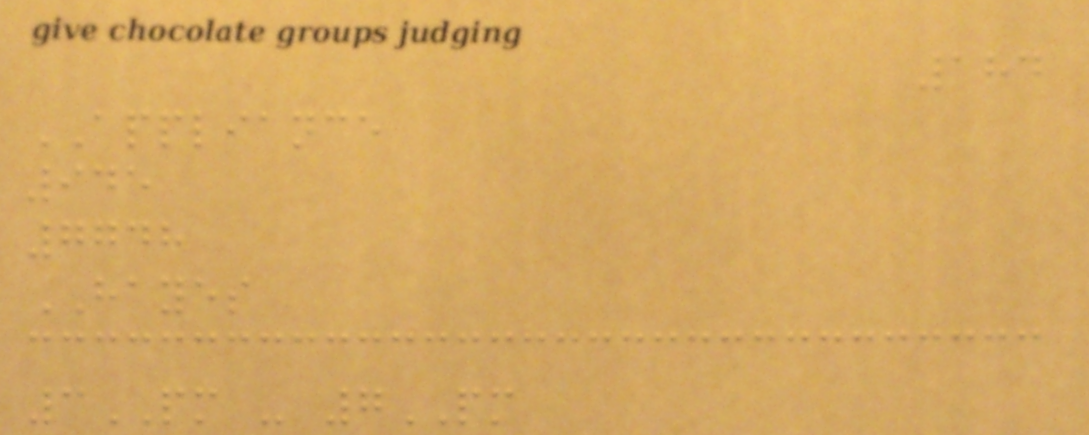184
APPLIANCE
945
7748
HAYES
3PM - 7PM
